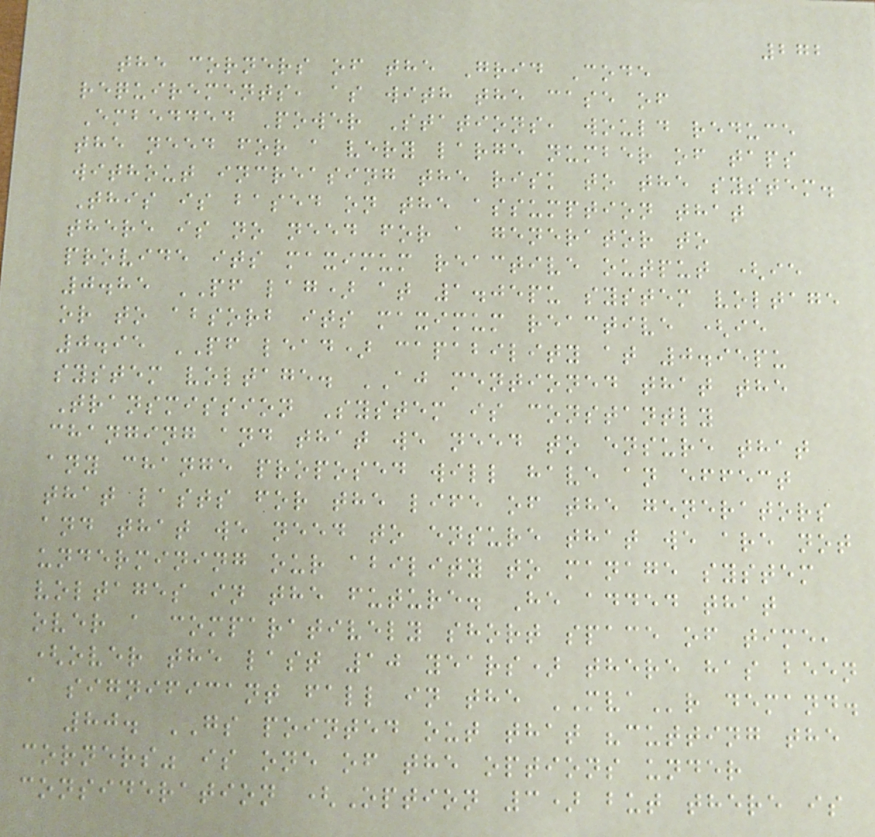272
the corners of the Grid Code
requirements, as with the case of
Embedded Power Stations, would reduce
the need for a very large number of taps
without increasing the risk to the system.
This is based on the assumption that
there is no need for a generator to
provide its maximum reactive output (ie
0.85 PF lag) at 1.05pu system voltage
or to absorb its maximum reactive (ie
0.95 PF lead) capability at 0.95pu
system voltage. AJ mentioned that the
Transmission System is constantly
changing and that we need to ensure that
any change proposed will have an effect
that lasts for the life of the generators
and that we need to ensure that we are not
undermining our ability to manage system
voltages in the future. He added that
over a comparatively short space of time,
(over the last 10 years) there has been
a significant fall in the MVAr demand.
80. GS pointed out that "cutting the
corners" is one of the options under
consideration (Option 3) but there is
